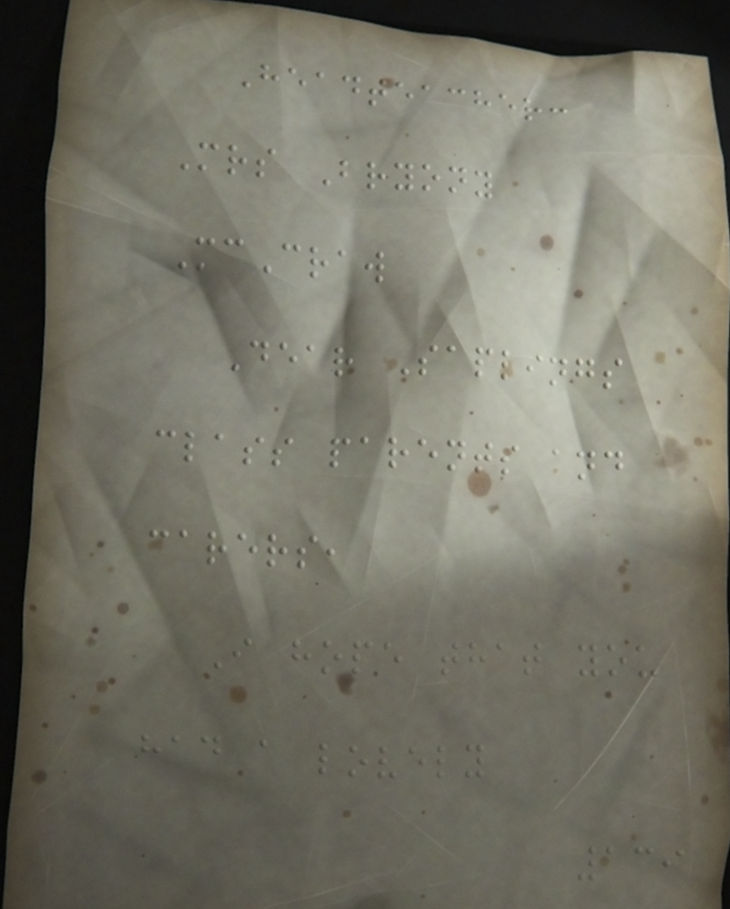Headteacher:
Mrs Bryony
McCraw
Dear Saplings
class parents and
carers,
I hope that you
had a lovely
139
